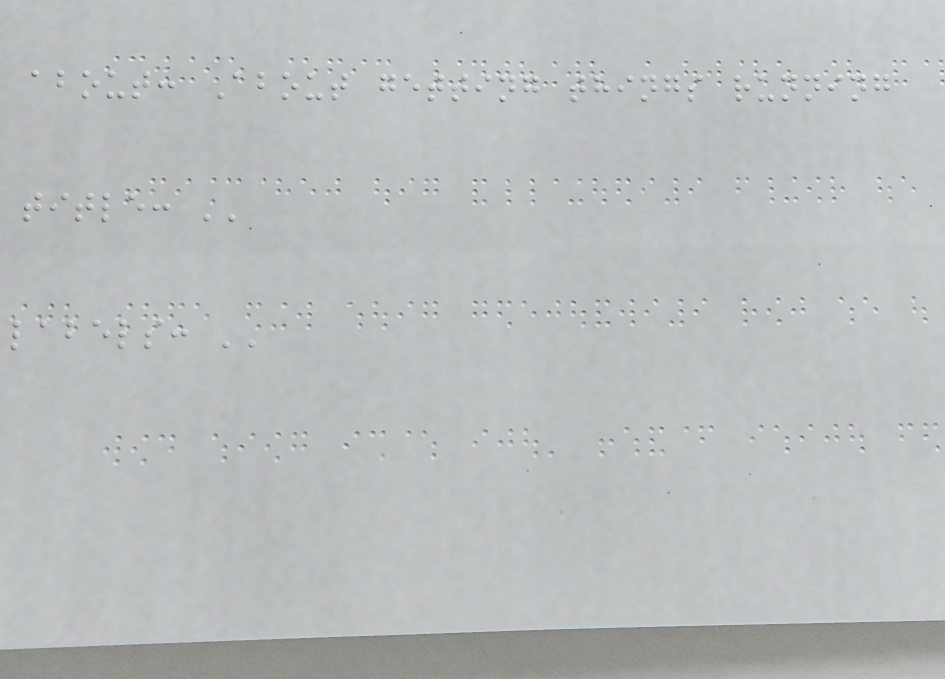about: About getting things running
title: ''
labels: ''
